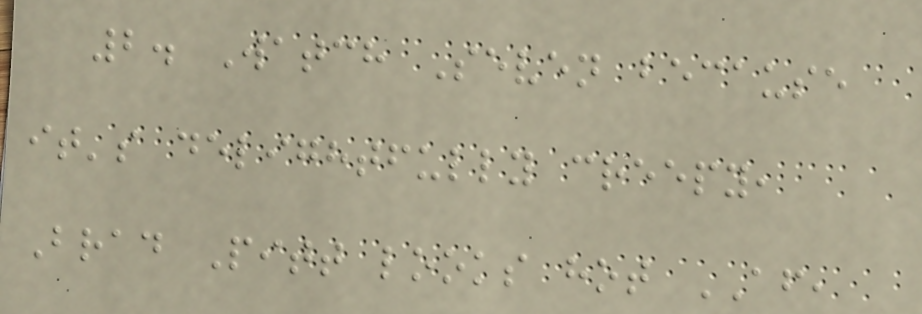2. Watch Seven because
it's delightfully creepy,
Brad Pitt looks hot AF,
